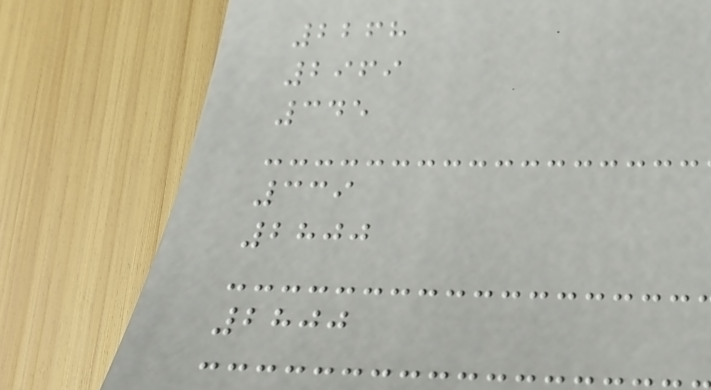2268
2969
345
339
2800
2800
